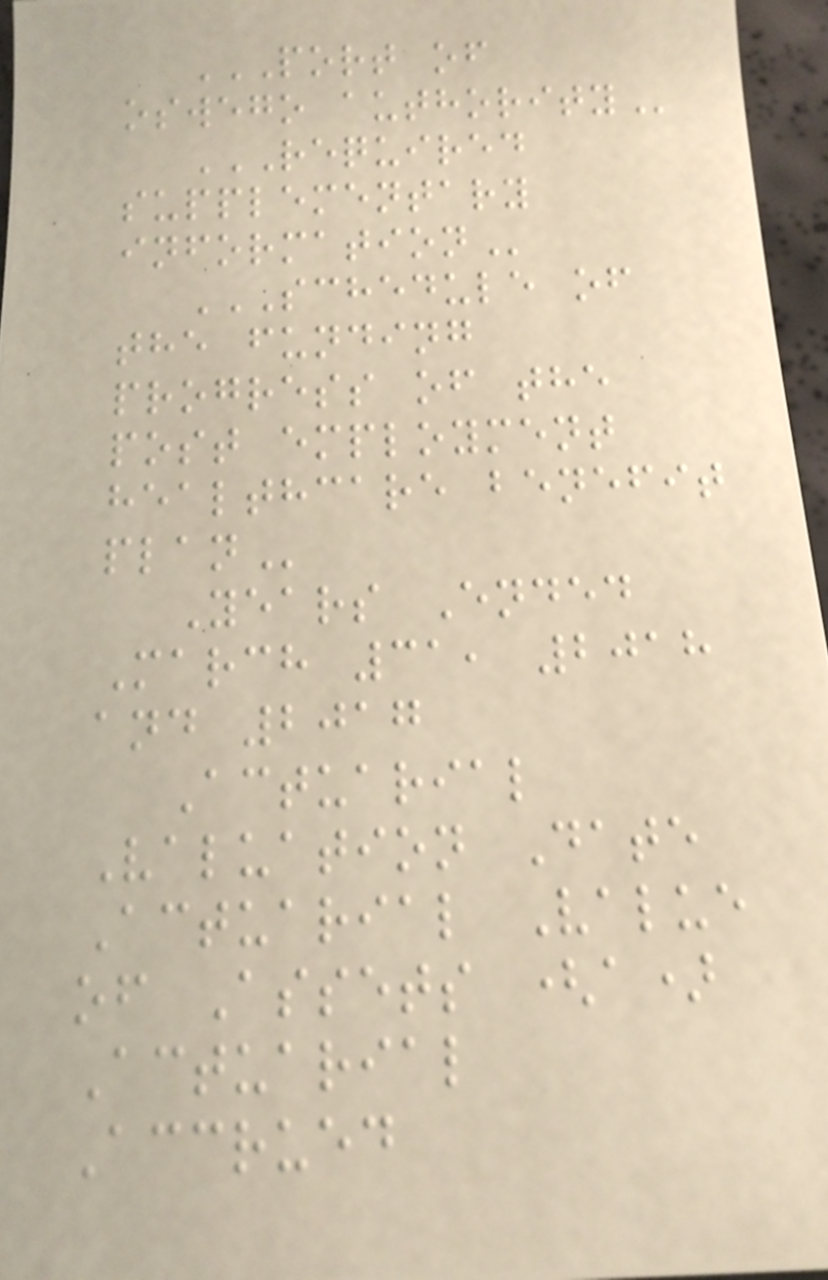PORT OF
OSWEGO AUTHORITY
REQUIRED
SUPPLEMENTARY
INFORMATION
SCHEDULE OF
THE FUNDING
PROGRESS OF THE
POST EMPLOYMENT
HEALTHCARE BENEFIT
PLAN
Years Ended
March 31, 2018
and 2017
Actuarial
Valuation Date
Actuarial Value
of Assets (a)
Actuarial
Accrued
